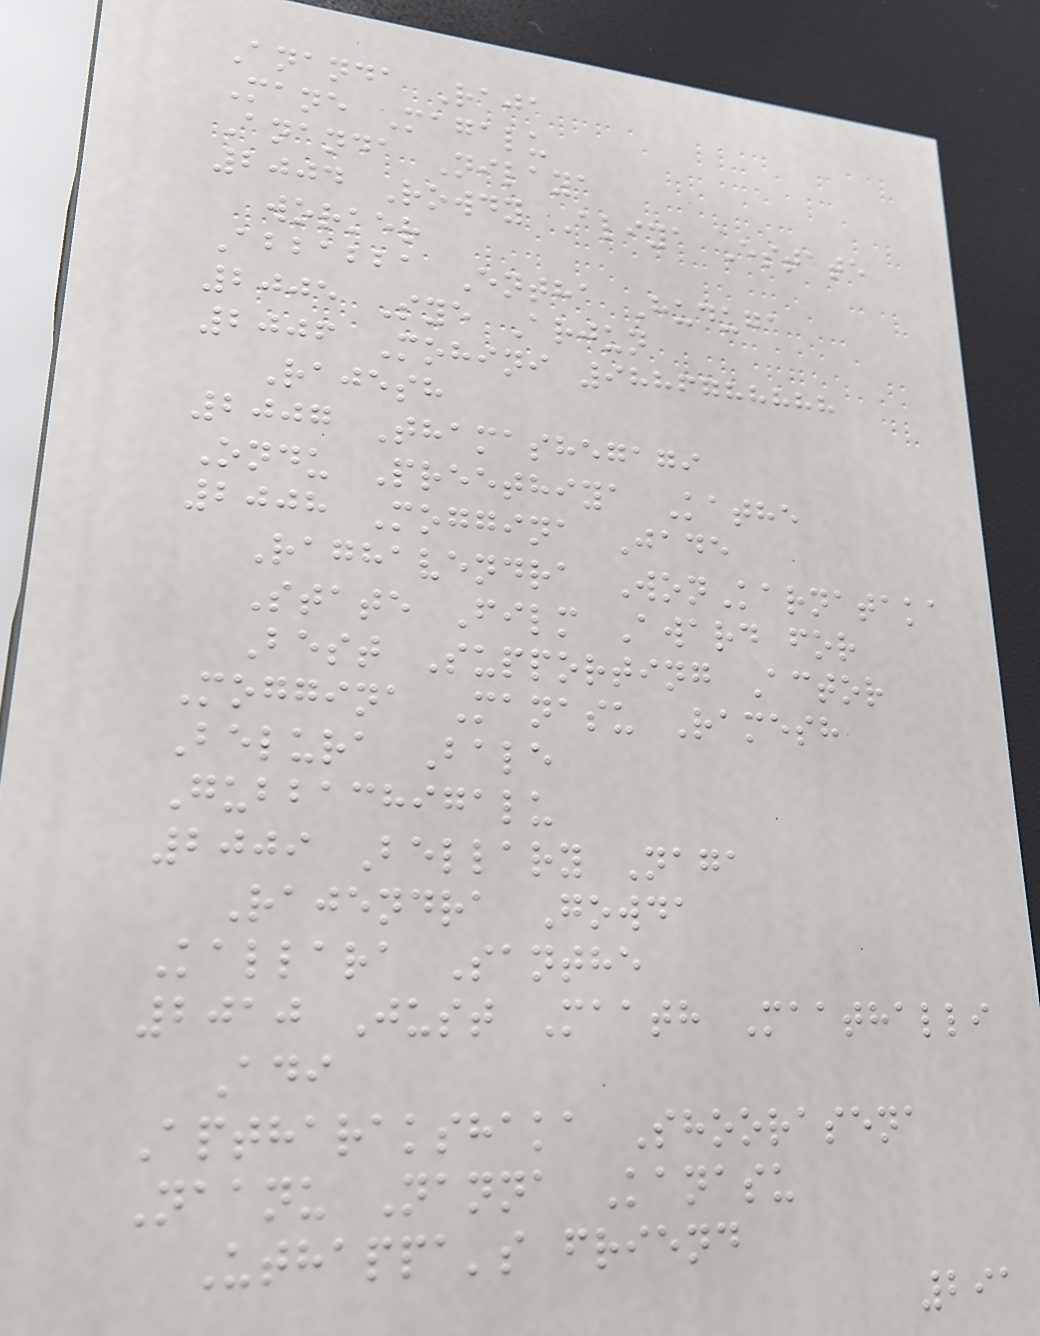Ananda Raja
Mane Magalu
Ananda Nilaya
2004 Rowdy Aliya Estate
worker
Abbabba Entha Huduga
2005 Sye Arjun
2006 Mohini 9886788888
Rajesh
2007 Thamashegagi
Ondu Preethiya Kathe
2008 Moggina Jade
Raghavendra WonKarnataka
State Film Award for
Best Supporting Actor
Moggina Manasu Ramesh
Belura Bale
Gubbachigalu
2009 Bellary Naga
Rajendra Gowda
Kallara Santhe
2010 Just Maath Maathalli
Adi
Aptharakshaka Shoorasena
Naanu Nanna Kanasu
Uthappa's friend
291
